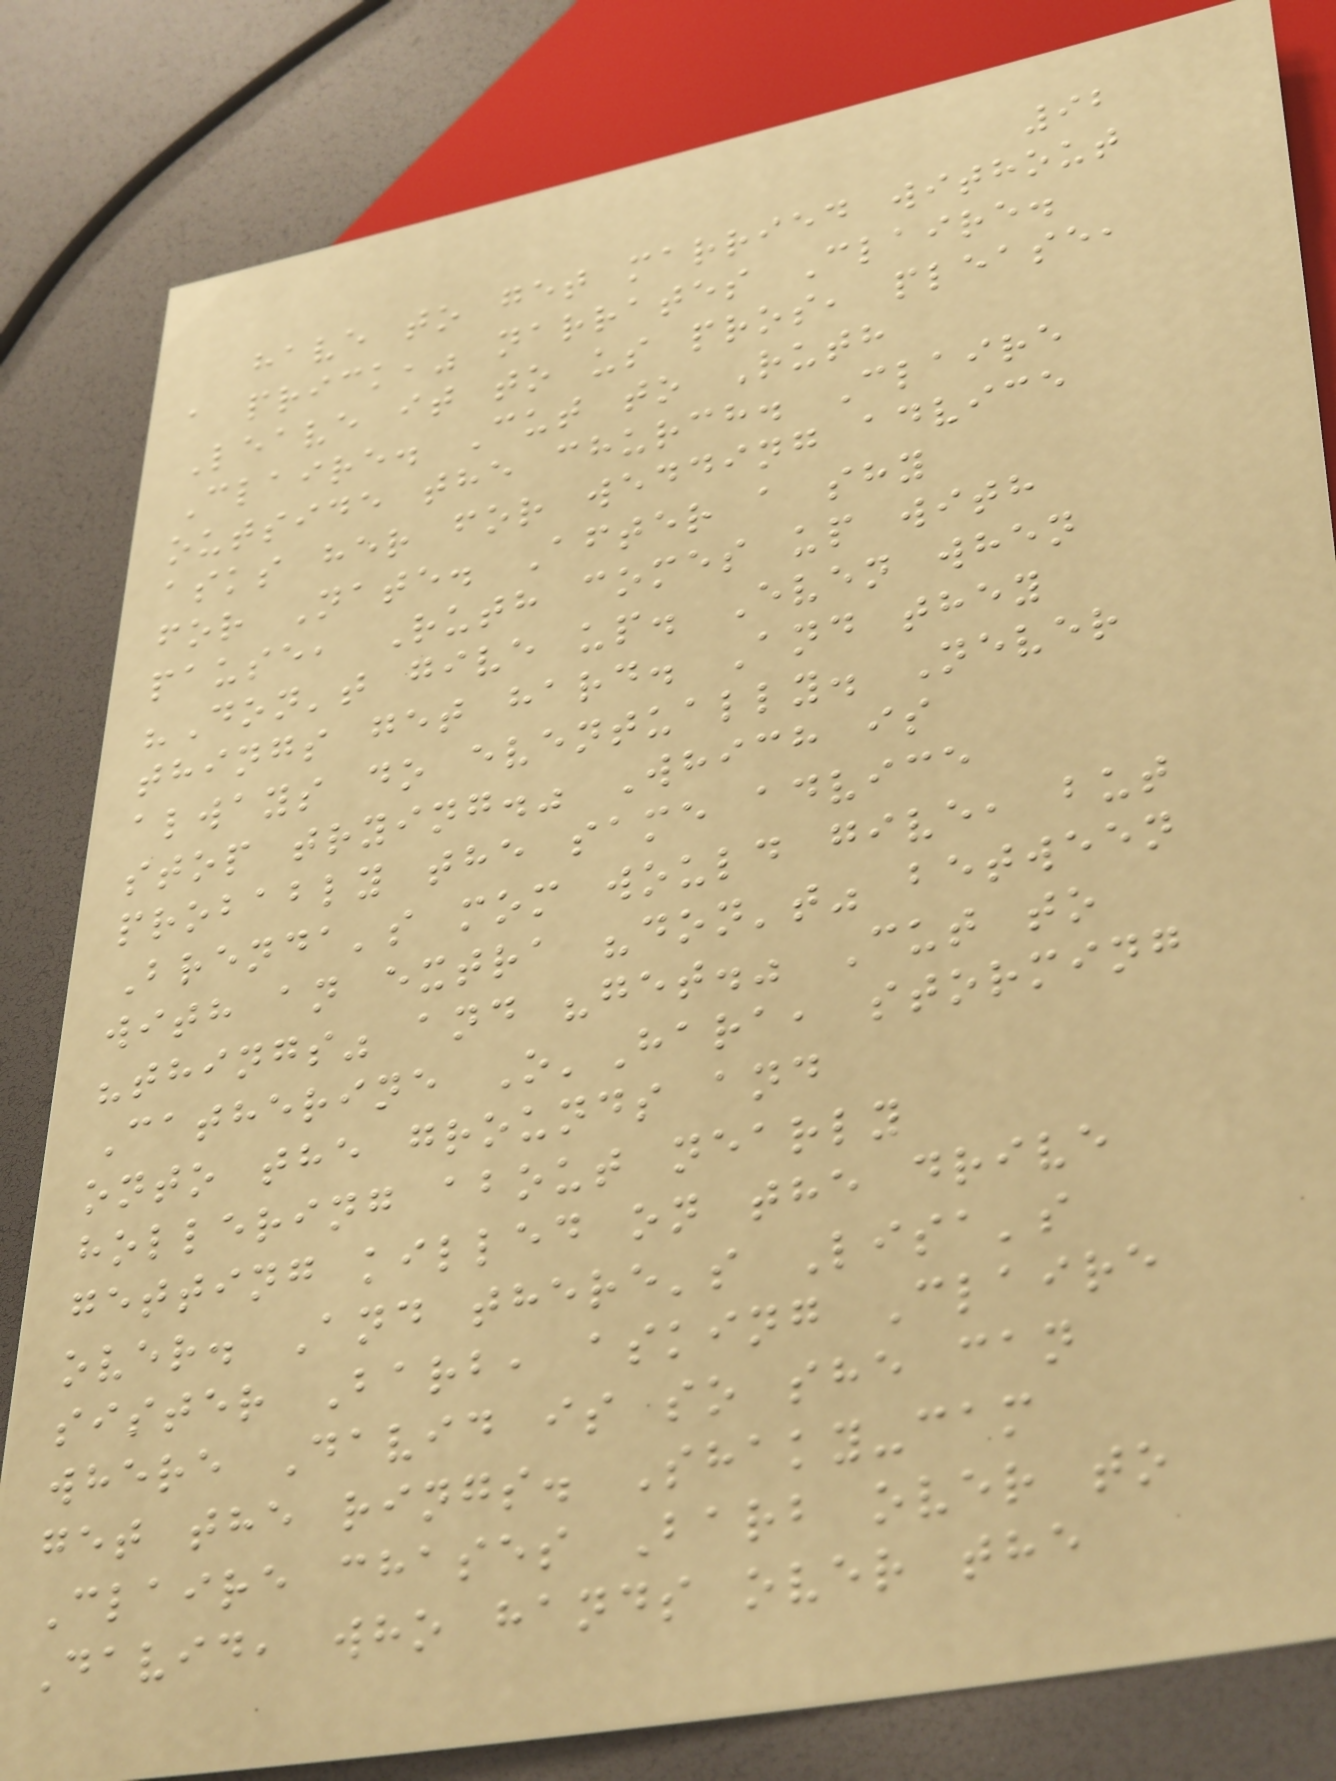92
have to get married without
a prick," narrates Claire.
Leave it to us pros, please,
Claire. Cut to Ruth
outside the church. Claire
asks her for wedding advice
for Nate. After a shy
pause, Ruth comes up with
"Don't give up. Even when
things get hard. And they
always do eventually. Never
stop trying." Which is
probably the same advice
Brenda's mom would give, but
with an extra "don't" between
"things" and "get." Cut to
Catherine O'Hara, storming
onto the grounds and
hollering about nearly
getting killed on the drive
over. And there's Lisa's
sister Barb, asking Claire
where David is so she can
get the rings. Shaky-cam
Claire chases Barb over to
David, who hands over the
